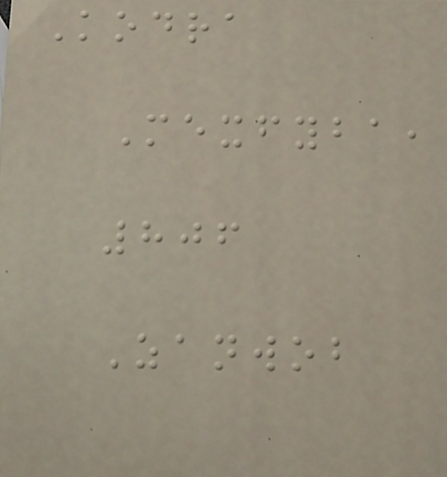Kodra
Mexfyba,
806
Zanwob
